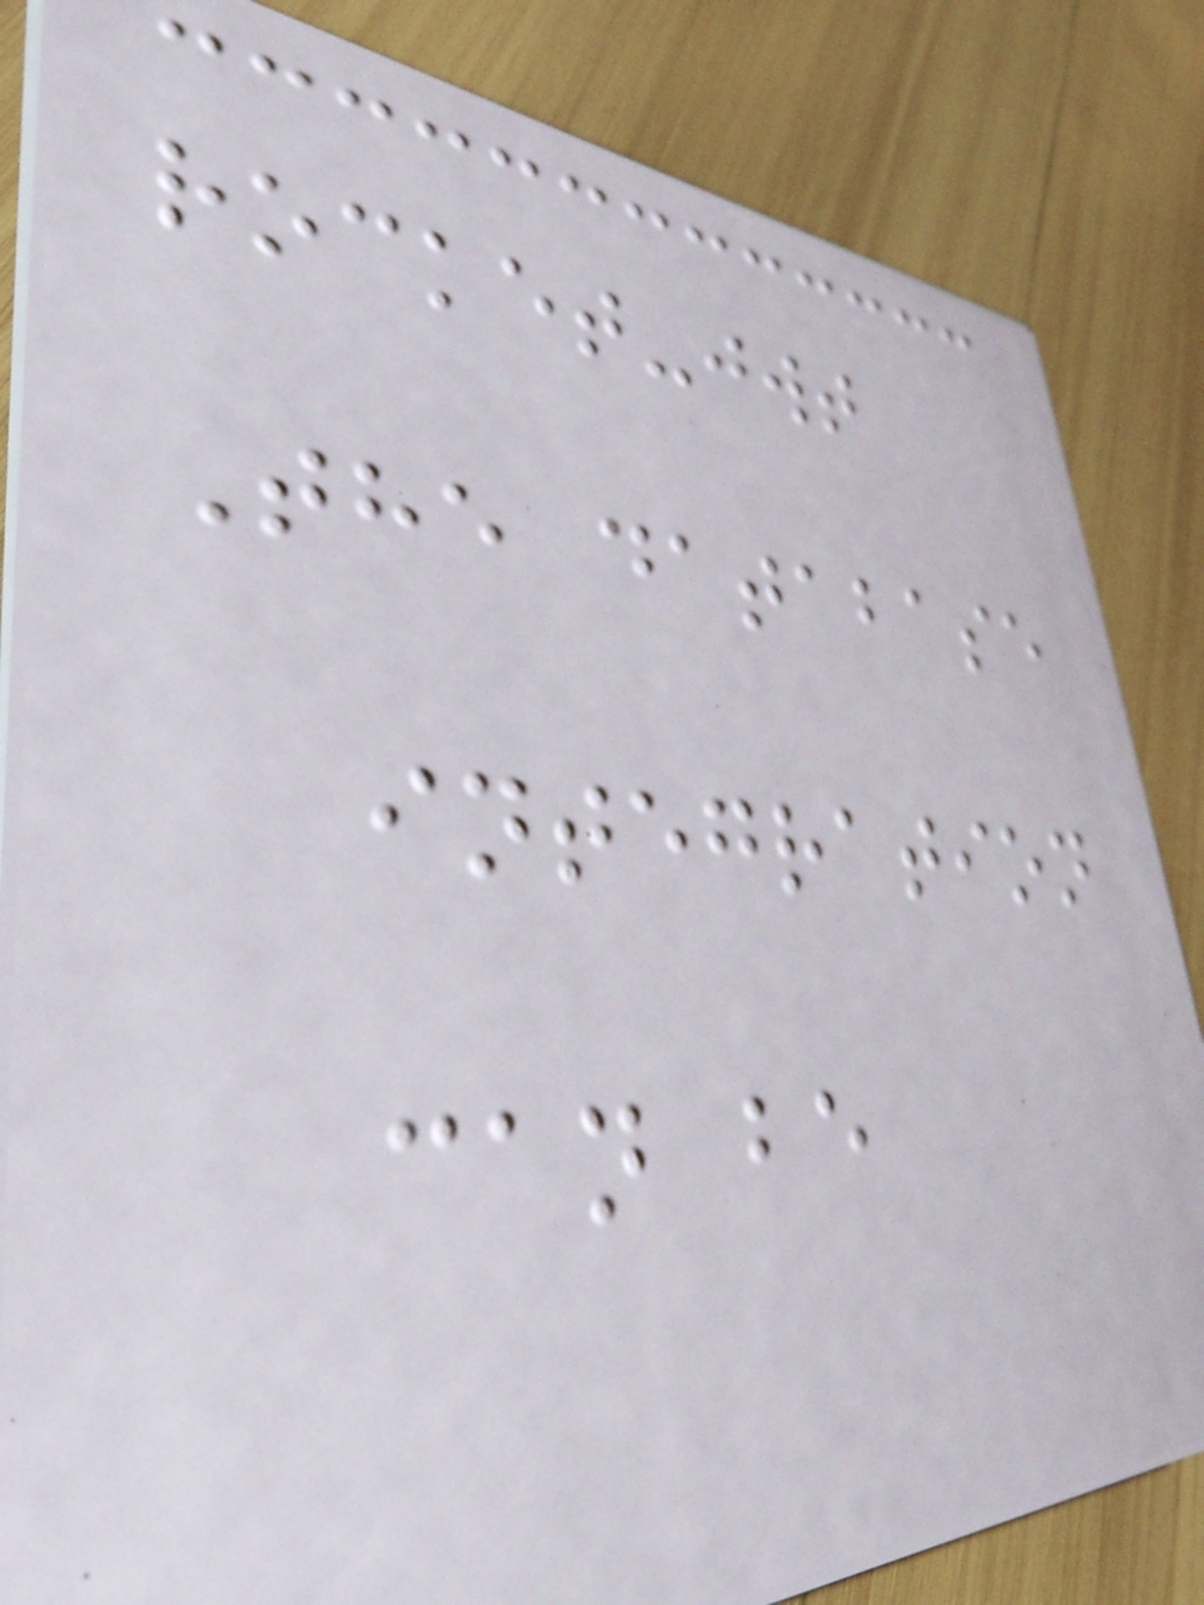rocket-jwt
The database
integration
can be
